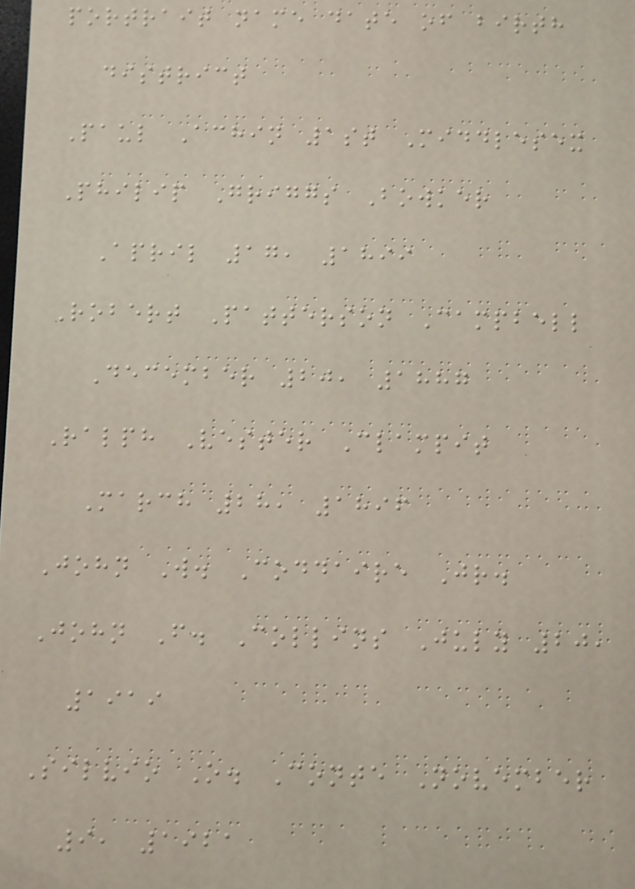portrait name date of birth
district
Paul Achin 1st Middlesex
Philip Griggs Bowker
April 17, 1899
Robert Patterson Campbell
December 20, 1887
Ralph Vester Clampit
March 28, 1896
John W. Coddaire Jr.
John F. Collins July 20,
1919
Silvio O. Conte November
9, 1921
